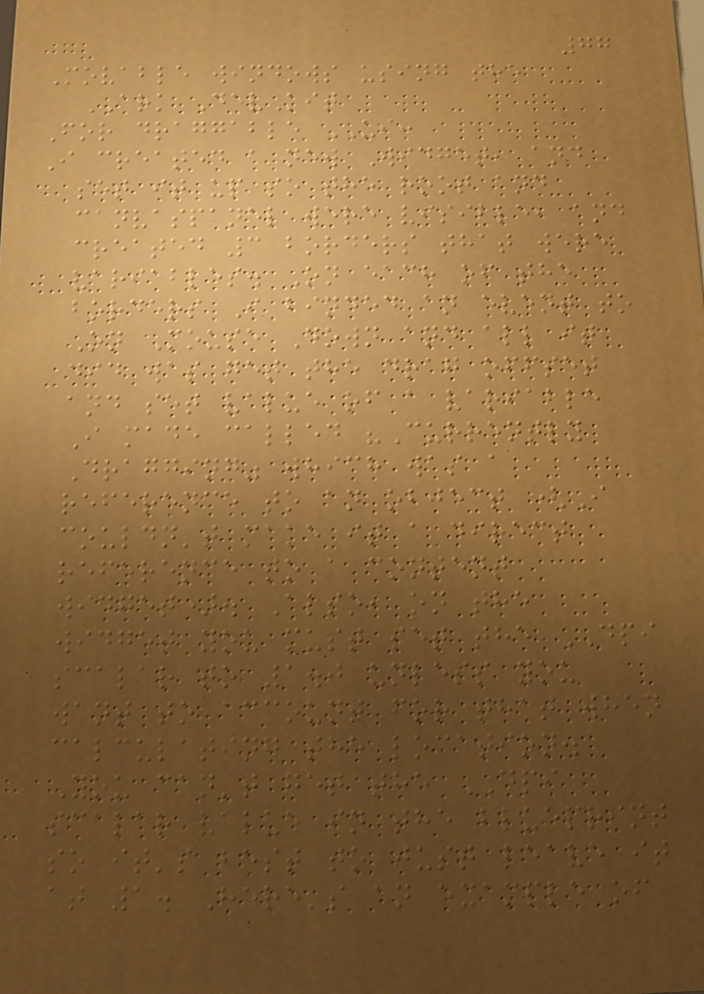77
Movable windows using the
ARK DevKit
For draggable UI:
I created a new Widget, and
set it up so the root and
canvaspanel were visible, and
created 3 borders that were
variables. On each of the
borders I binded an event to
On Mouse Down and all it
did was get the drag offset
and set value of a variable
I made called "Currently
Dragging" which was a
reference to an object (I
couldn't make it a direct
reference to a content
widget). Also, on the
widget you must set the DPI
scalar to 1.0 unless you
want to account for that when
calculating the location.
You can't get the DPI
scalar value in the blueprint
so it's best to just leave it
at 1. Here's an example of
